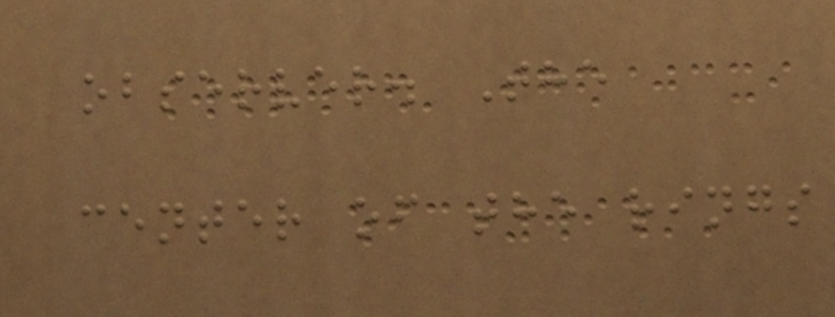observer. The
center of the rings
